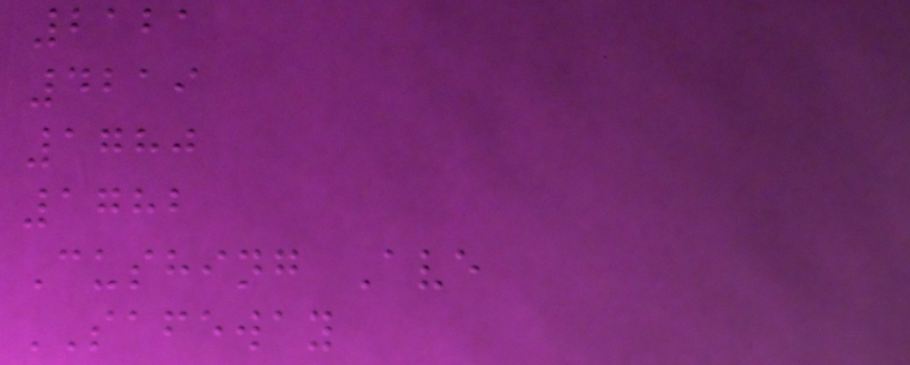2121
4219
1780
1782
Cushing Ave
SAFEWAY
